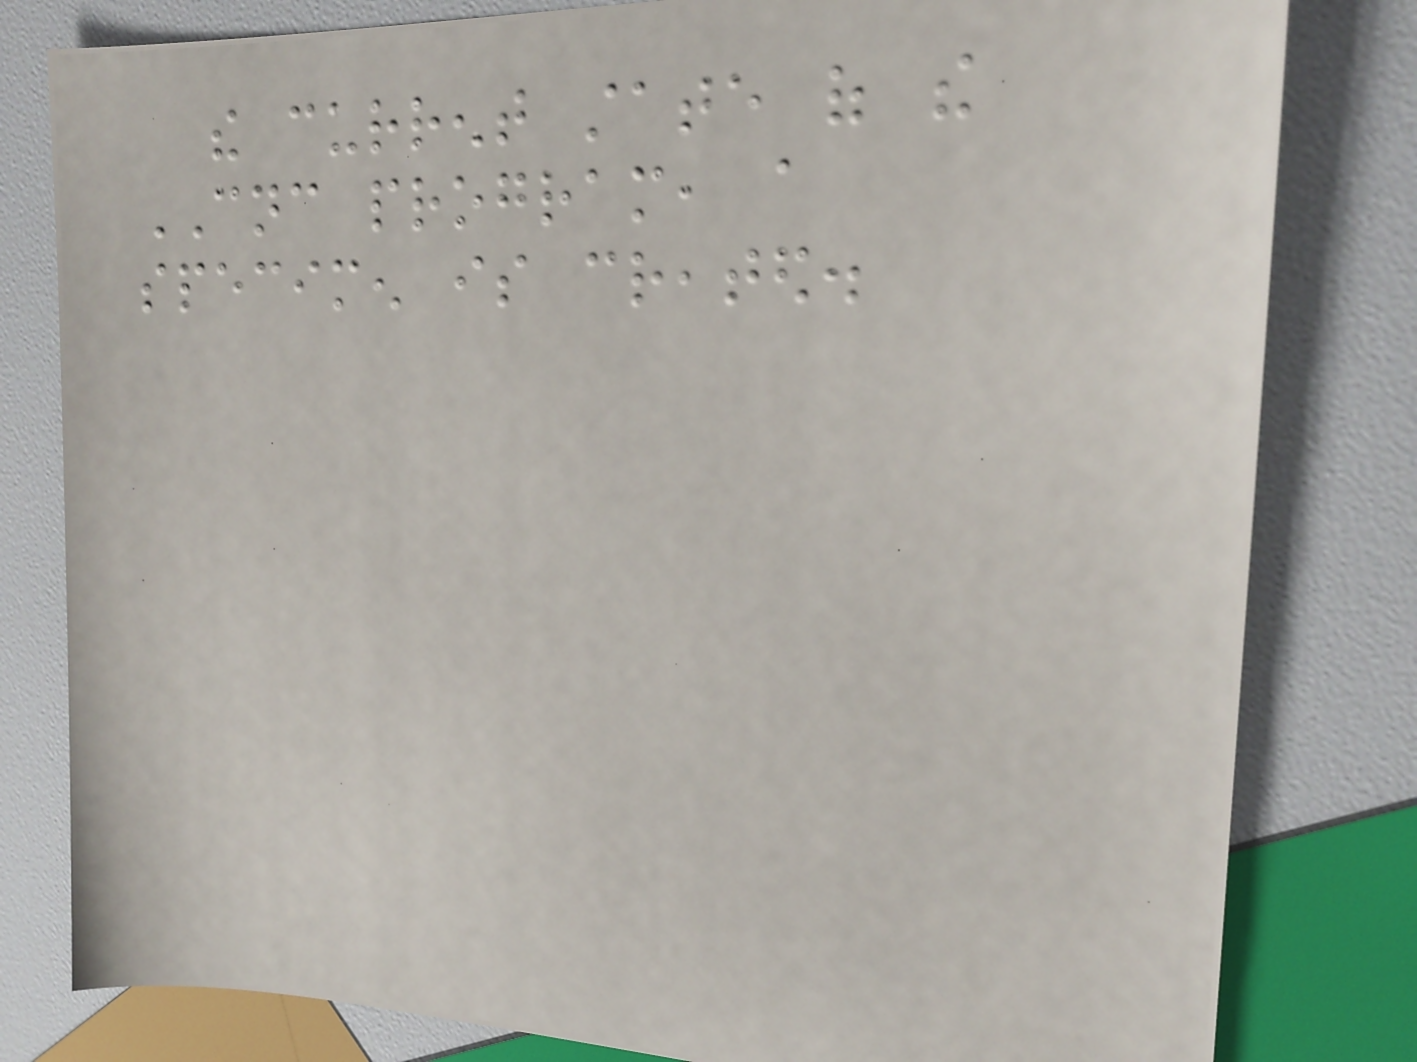the current state of the
CNC program, a
specimen is created.
